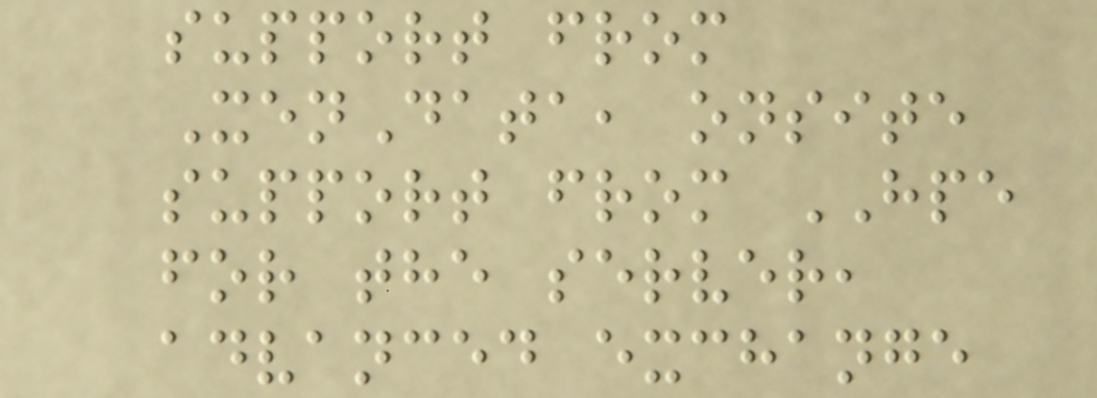support from
XenData, onsite
support from HPE
for the server,
advanced exchange
